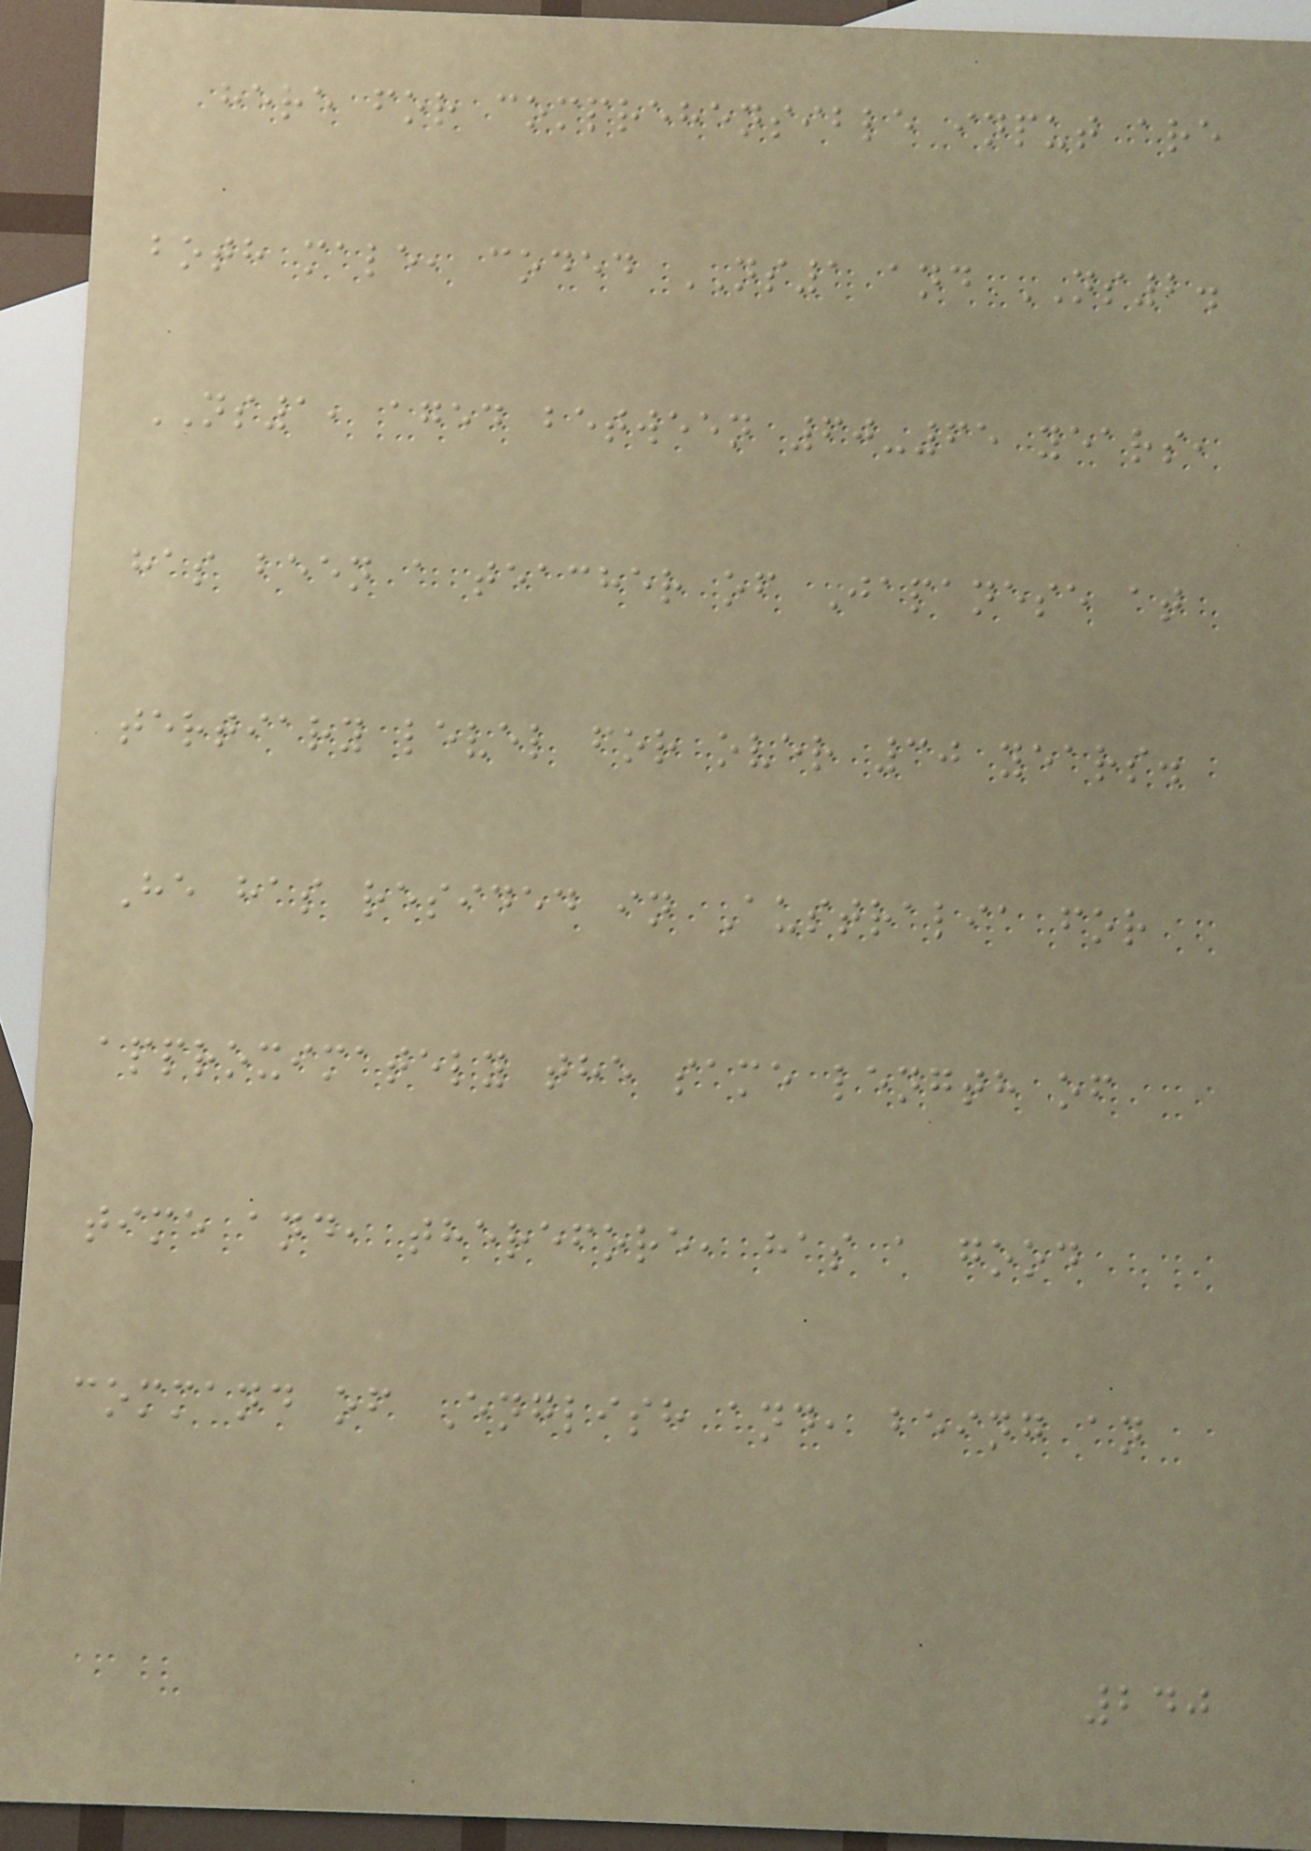here for comprehensible input are
both male, coded NS1 and NS2.
NS1, aged between 60-65 years,
has been a teacher of Japanese at
tertiary level for over 30 years.
He has resided in Australia for
approximately the same length of
time and, therefore, has a good
command of English and, being an
240
